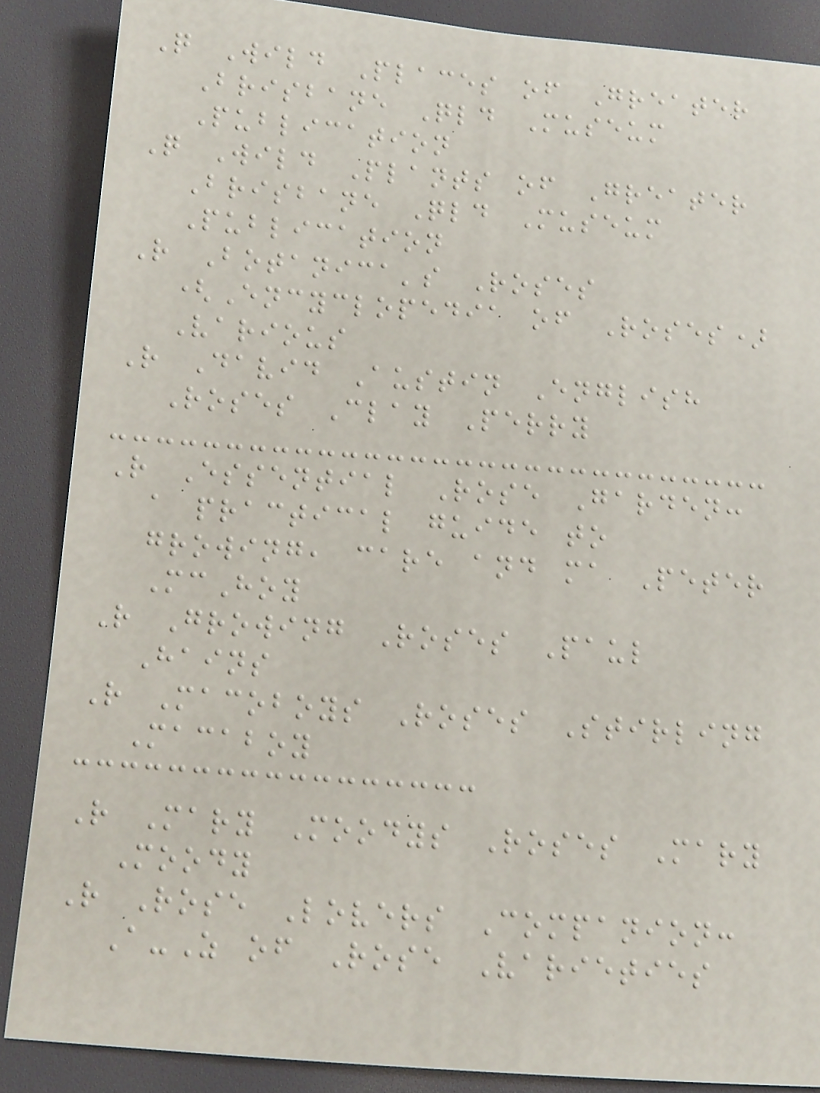Q Wild Places of Greater
Brisbane Qld Museum
Publication
Q Wild Plants of Greater
Brisbane Qld Museum
Publication
R Botanica's Roses
(Encyclopedia of Roses)
Various
R David Austin English
Roses Clay Perry
R Essential Rose Garden:
a practical guide to
growing, care and ma Peter
McHoy
R Growing Roses Paul
Hains
R Macoboys Roses Stirling
Macaboy
R Mary Moodys Roses Mary
Moody
R Rose Lovers Companion:
A-Z of Rose Varieties
